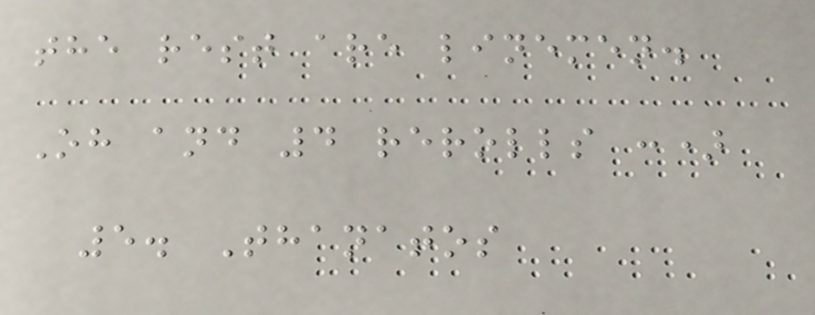the rest are linemen.
Oh and 4 rerolls :)
5. Thanatos
